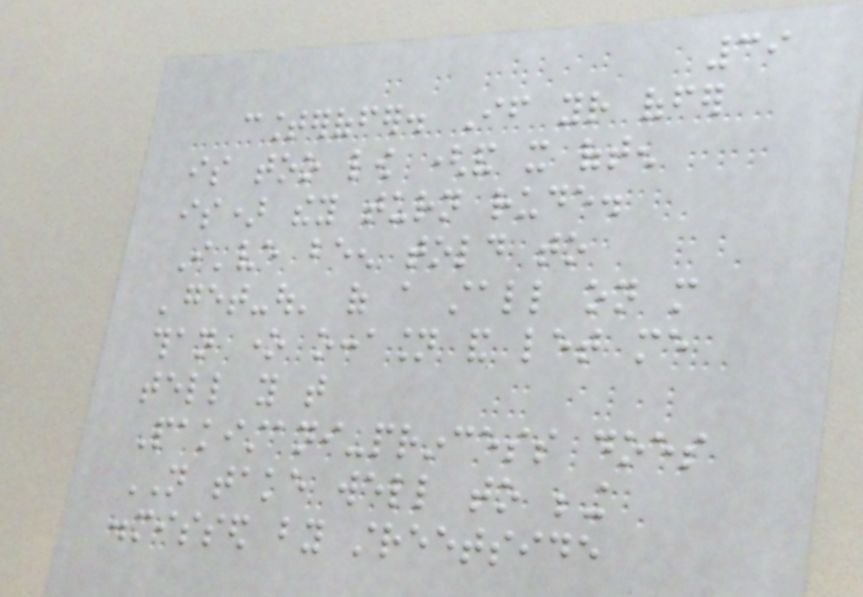39
counteroffer. If your offer
is too low (and it often
is) they turn rude.
I've been told to
'get-out' of a stall on more
than one occasion and let me
tell you that
Pakistani-princess does
NOT take well to being
dismissed by streetside
